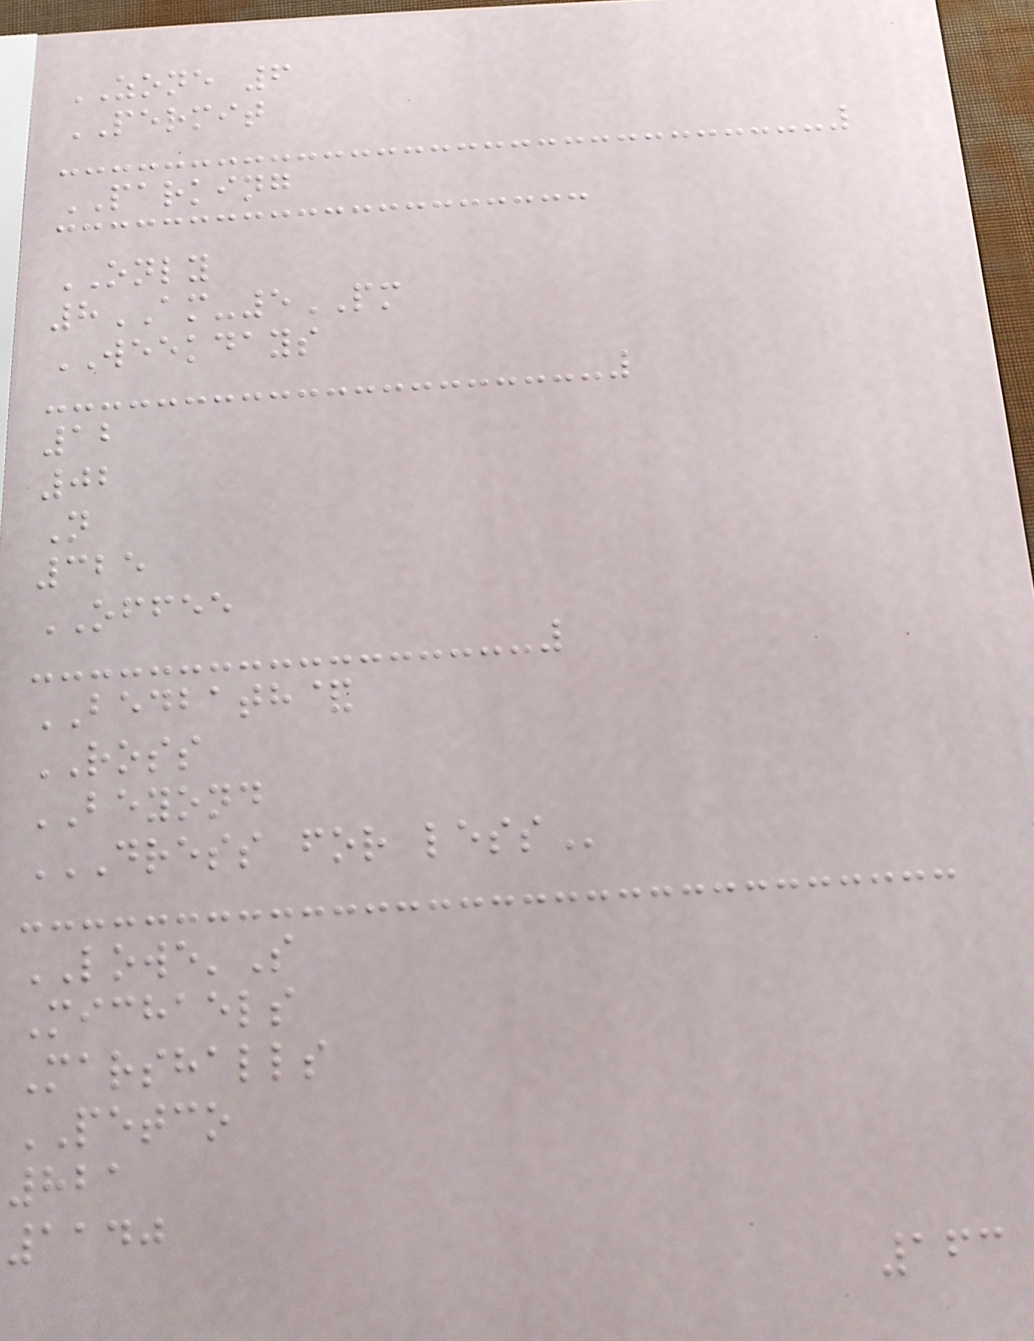ZONE 6
PERMIT
PARKING
ONLY
8AM-5PM
WEEKDAYS
12
02
N
325
OFFEE
BEDBATH&
ROSS
BEYOND
DRESS FOR LESS
LOWE'S
Michaels
Marshalls
PETCO
821
1140
163
